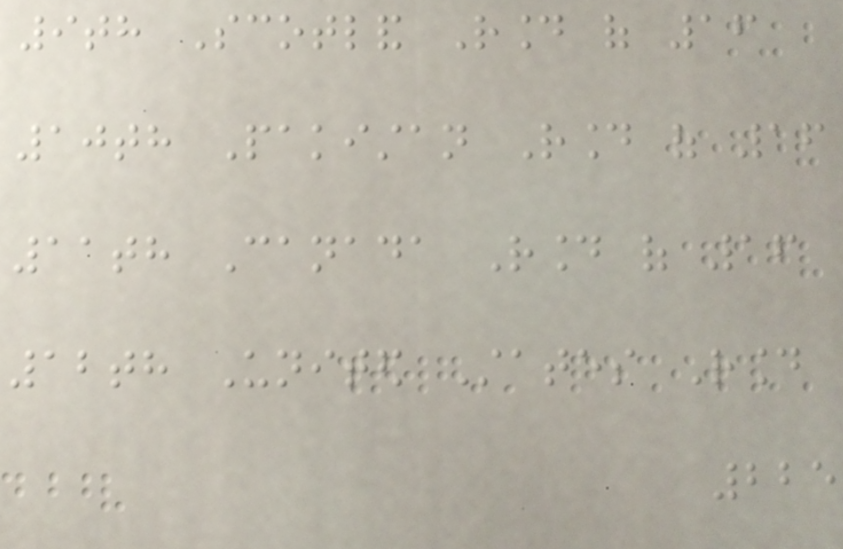9th Scotland Round of 16
10th Pakistan Round of 16
11th Canada Round of 16
12th United States Round
225
